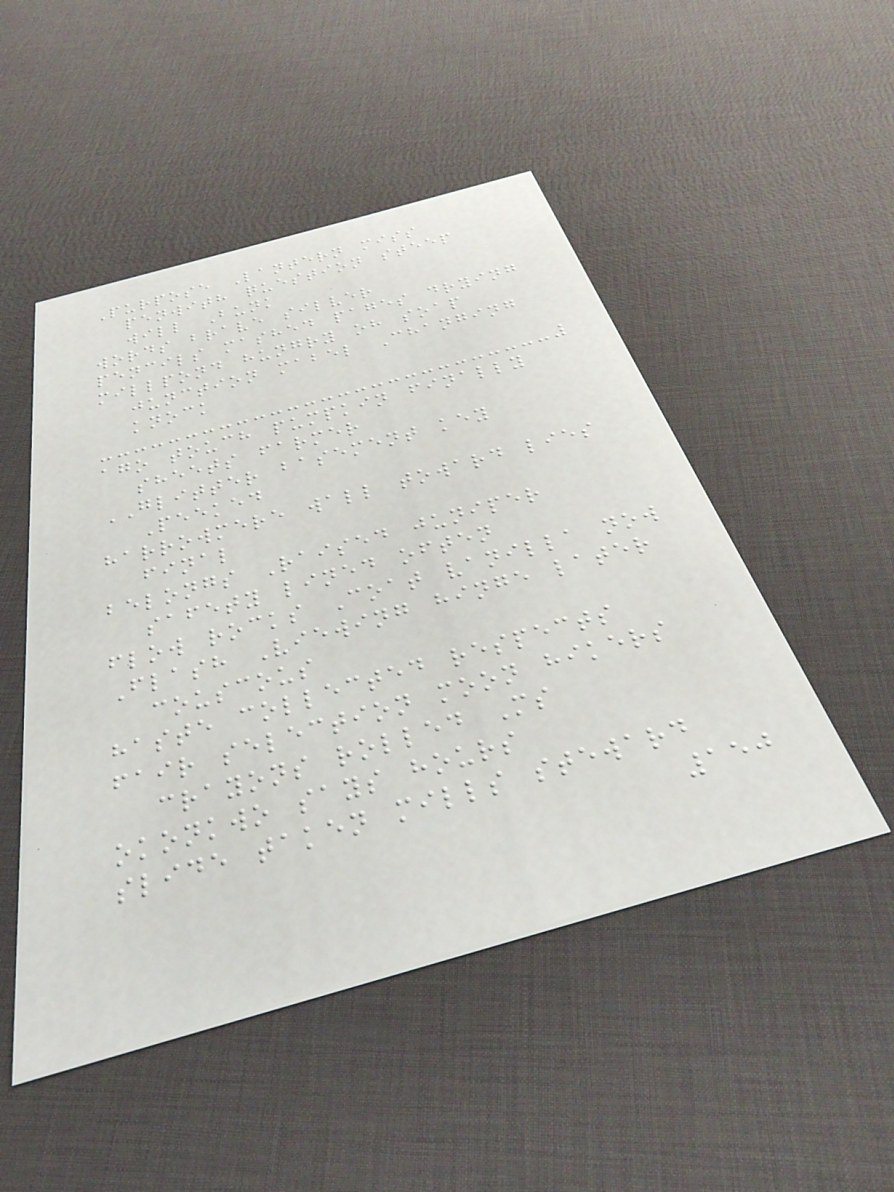Purpose Lantern miss
penwith question steep
will Bunk
words brave silver
pencils mashed pages drying
millpond hungry oh soap
junction mabel Changing
knock
ago touch pumpkin finally
sheets farmer
GLITTER basement key
Peeked
harrowmere wall toward lies
final
belongs Raised juniper
safety lined often
flow rocks Coat vanilla now
Flash Viewing hinge later
couscous
haste collected respects
fair selection moon hikers
crayons rolled Ms
okonkwo says hours
slide taken mills steward
150
